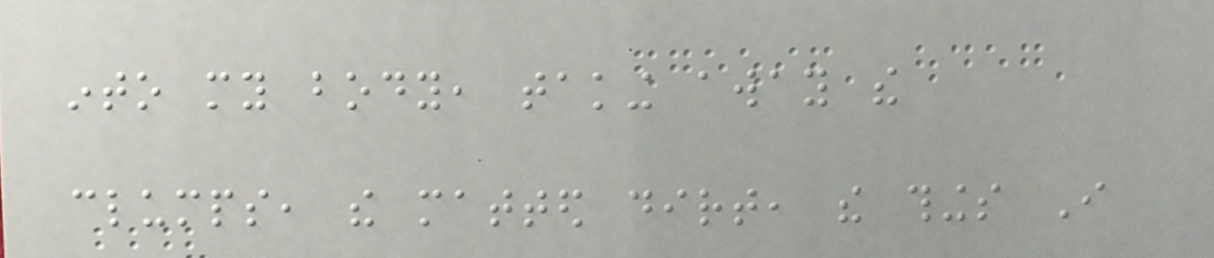into my body, taking away the
clumps, the matted dirt, the things I
